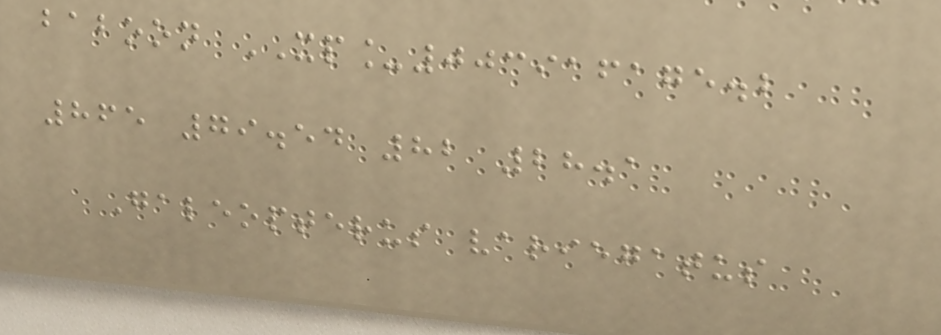baboon XP_003916175.2
865 79.54 82 28.1
Galeopterus variegatus
